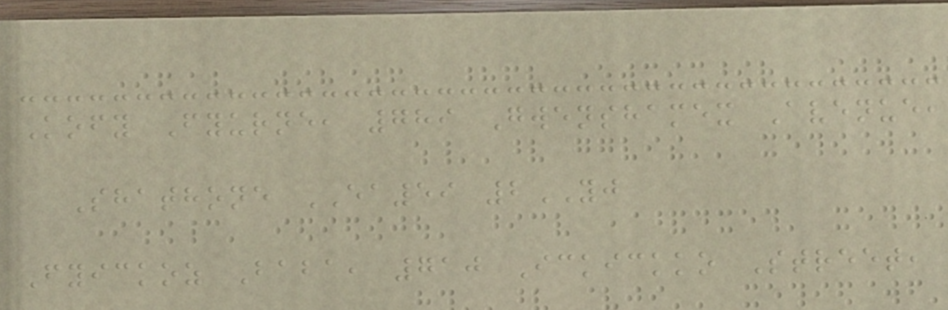Kofy Fyurne, 789 Gwenshamex Avenue,
Shathone EA59 2YJ
Fyickoz Baba, 710 Ickickko Street,
